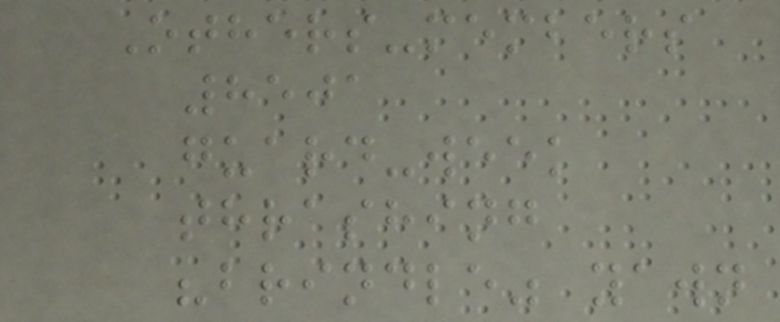Others-members
8501
guard-week
thrashing
"brindle" yawn
